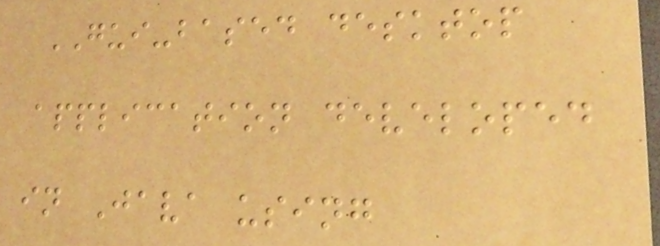GUI-based desktop
application developed
in Java using
